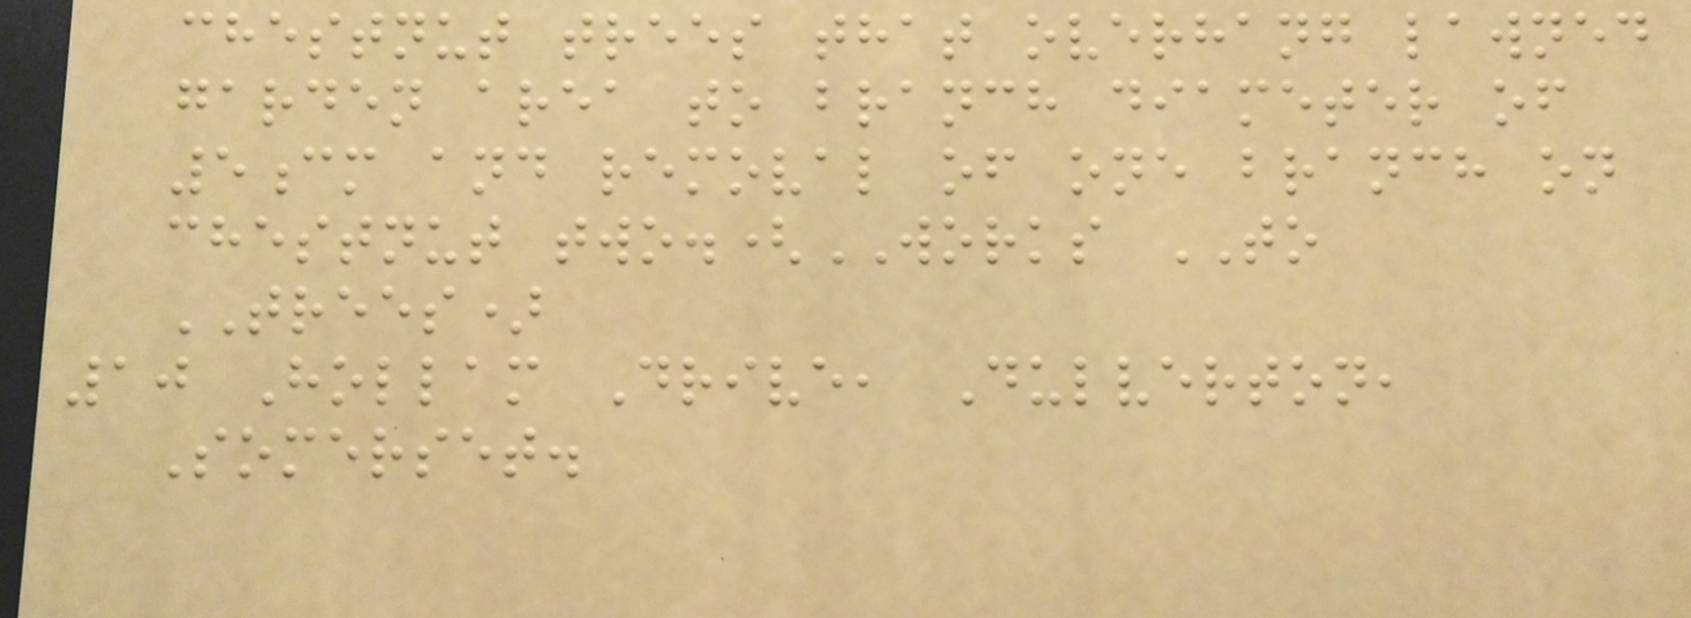chestnut trees that overhang lawned
garden area to branch diameter of
5cm and removal of one branch on
chestnut two.(WORKS TO
TREES)
10 Hollam Drive, Dulverton,
Somerset.
